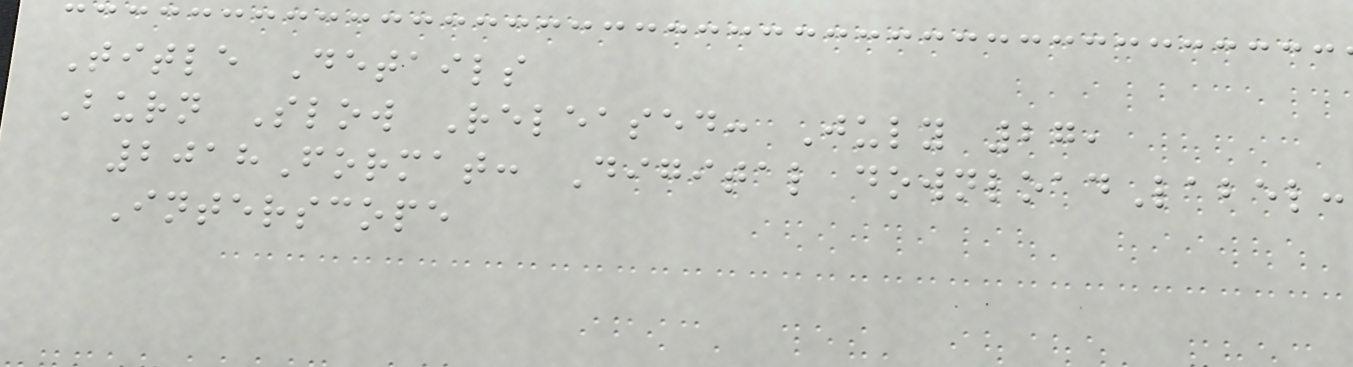Title Details
Burn Slow Released: July 27,
2018Format: Digital downloadLabel:
Interscope
